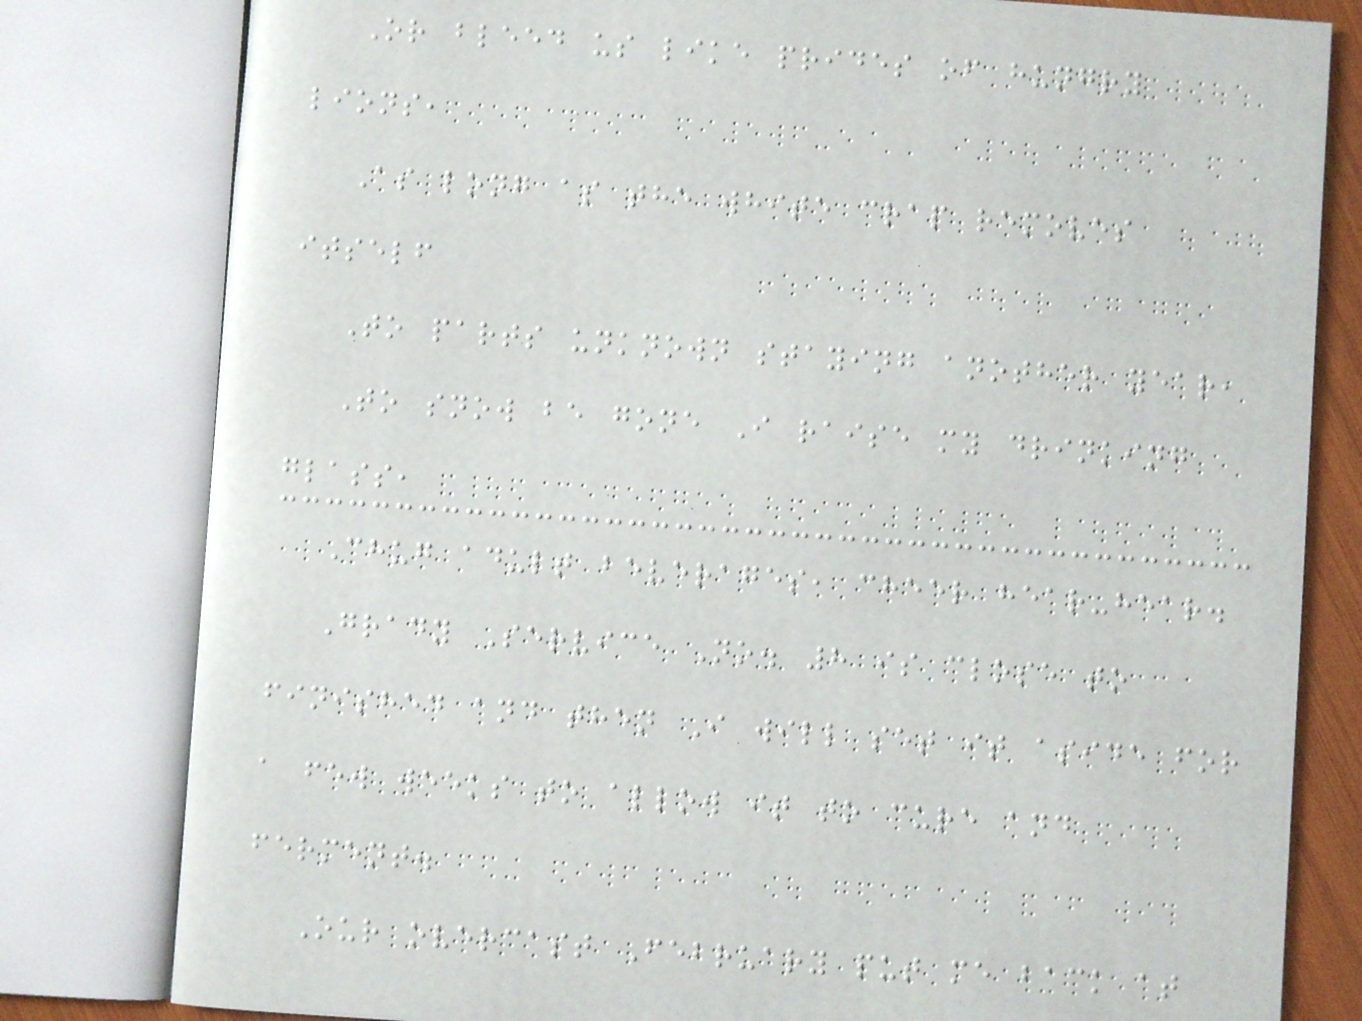Or bleed us like prides of hungry
lions,
As long as the white crap removes
itself
To parts unknown staying another year,
To snow be gone I raise my drinking
glass,
Chug adult beverages, cheer hear-hear.
Grady Service No. 8 is close to
finished and then I will set it aside for
a few weeks to allow it to cure and
ferment.
Our overcast February put me back at
